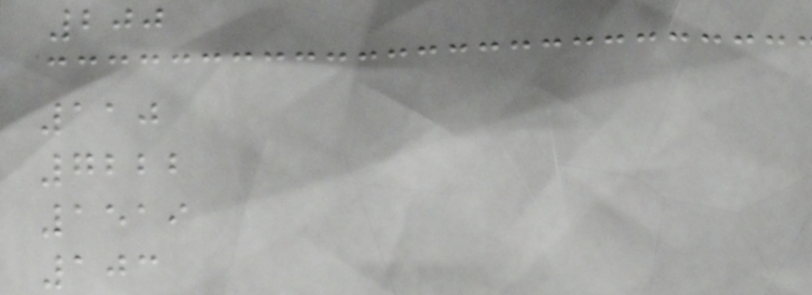200
110
7222
1519
103
